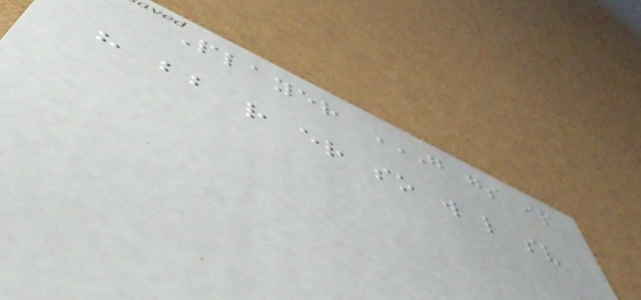Player G GS IP
H BB R ER SO W L SV
